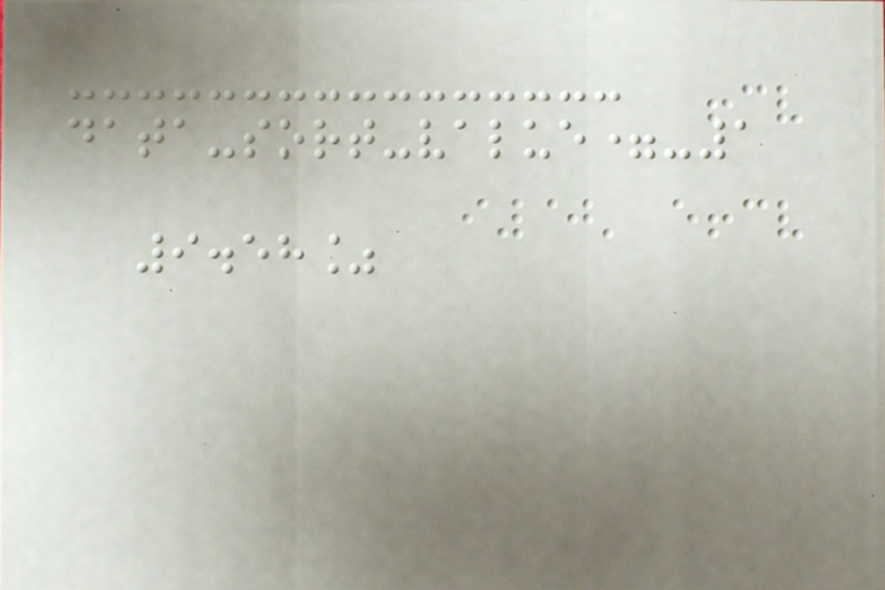data-sort-value=-1
9.58%
